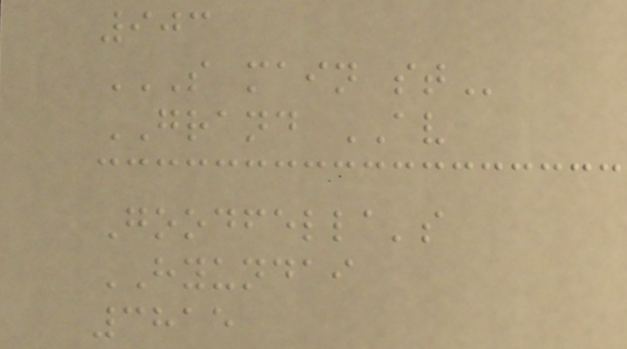903
S MAIN ST
GRAND AV
Goodfella's
HYUNDAI
3815
